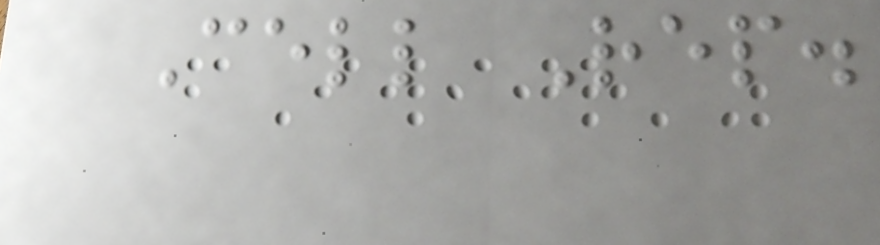Cell Rep.
